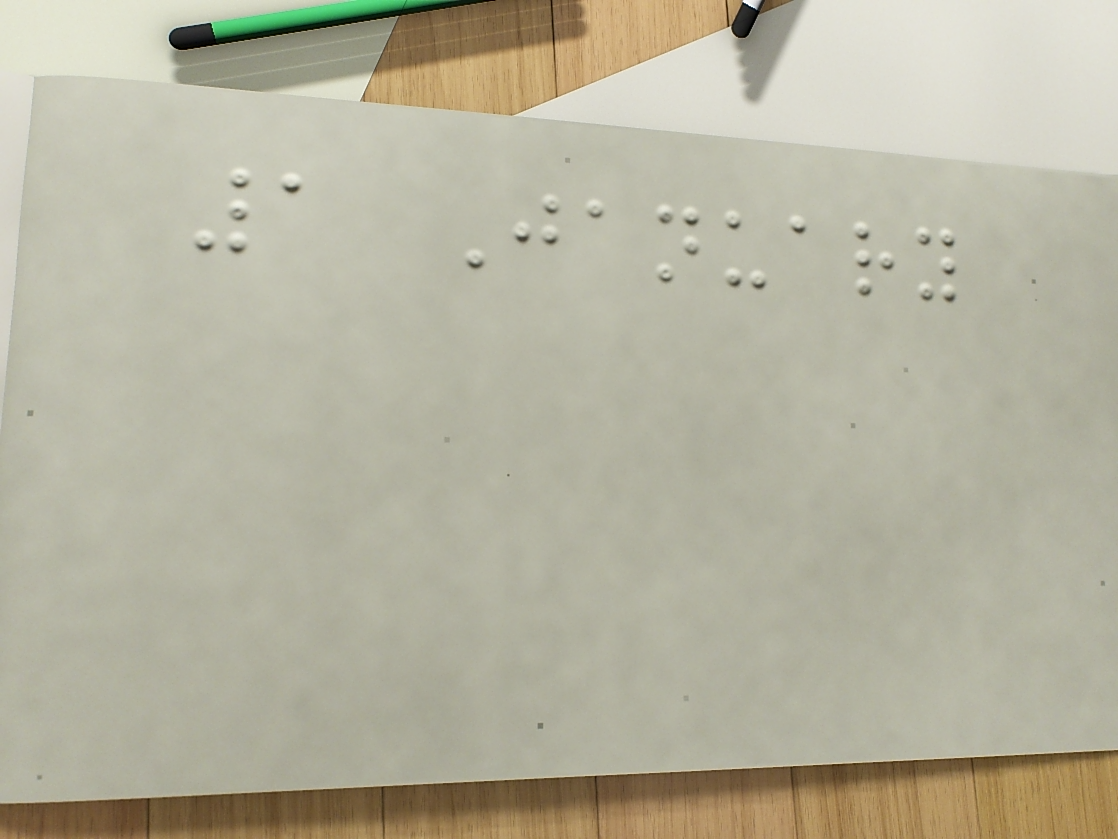1 January
